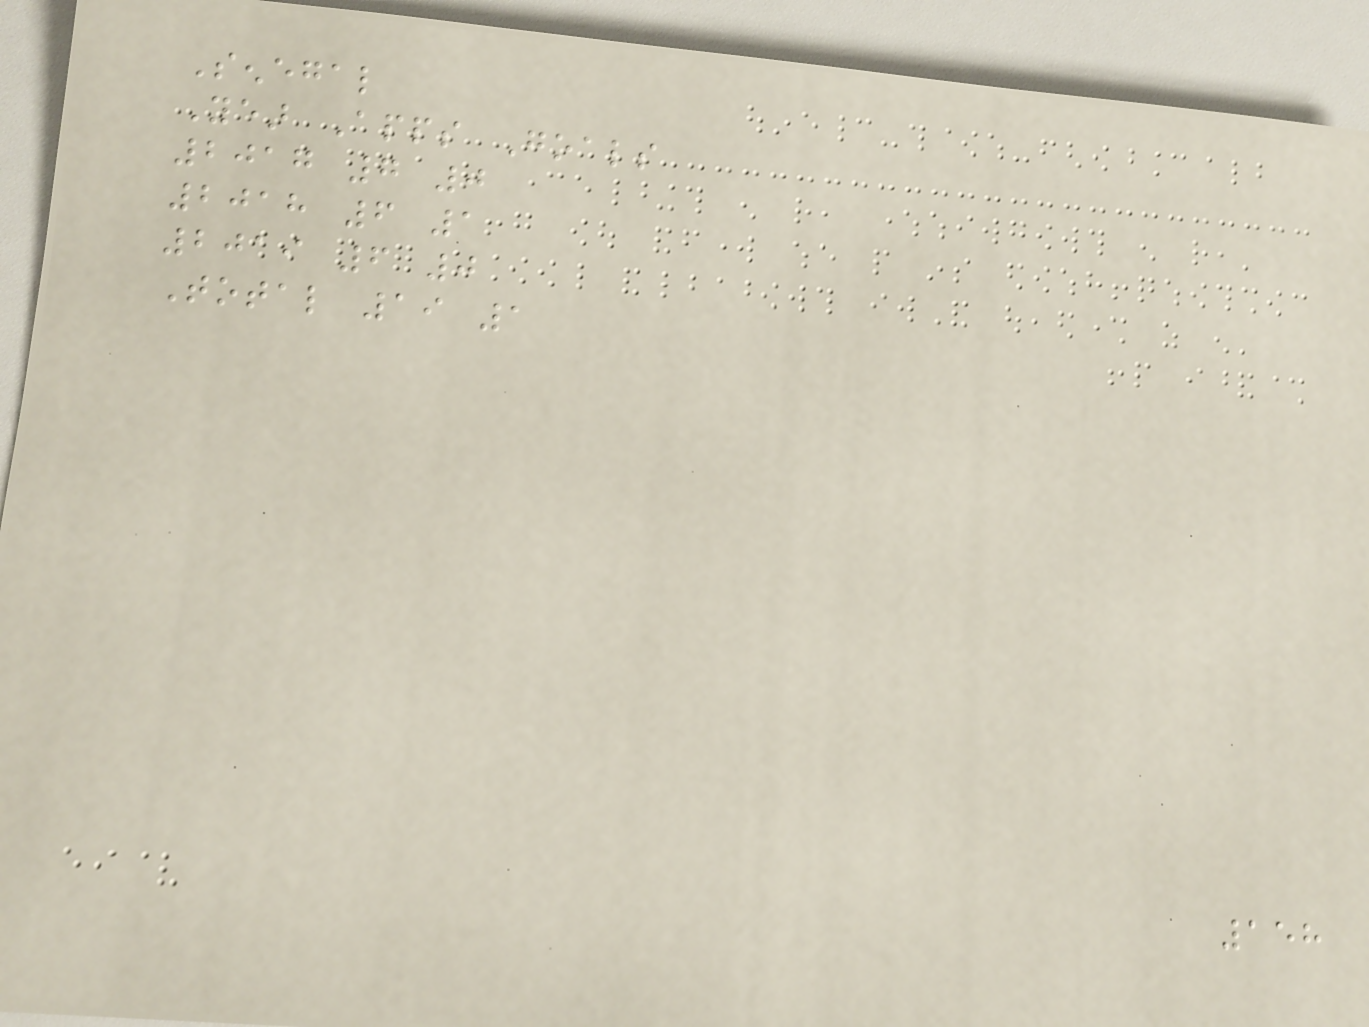Senegal
Year Apps Goals
2017 7 0
2018 6 1
2019 6 0
Total 19 1
158
